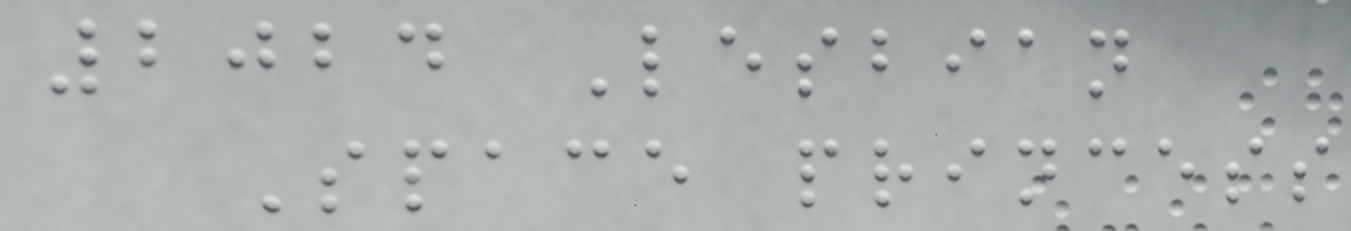2024 Lesbian
Space princess
